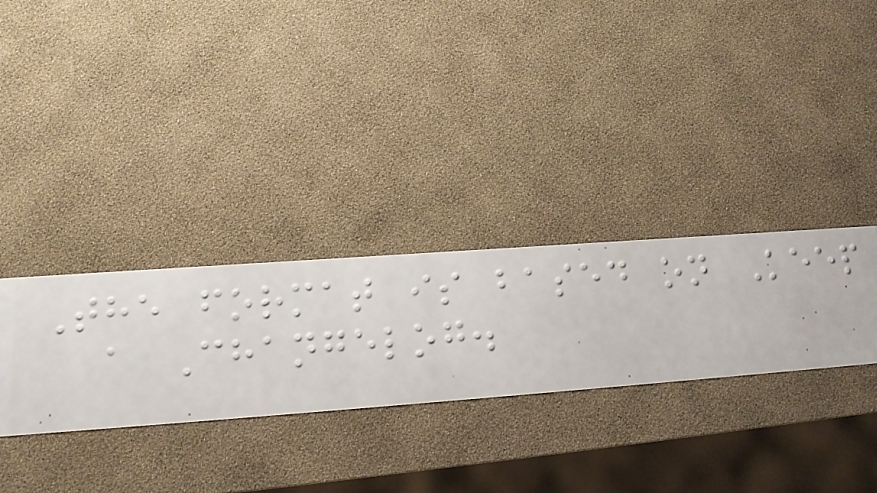The format is based on Keep
a Changelog.
